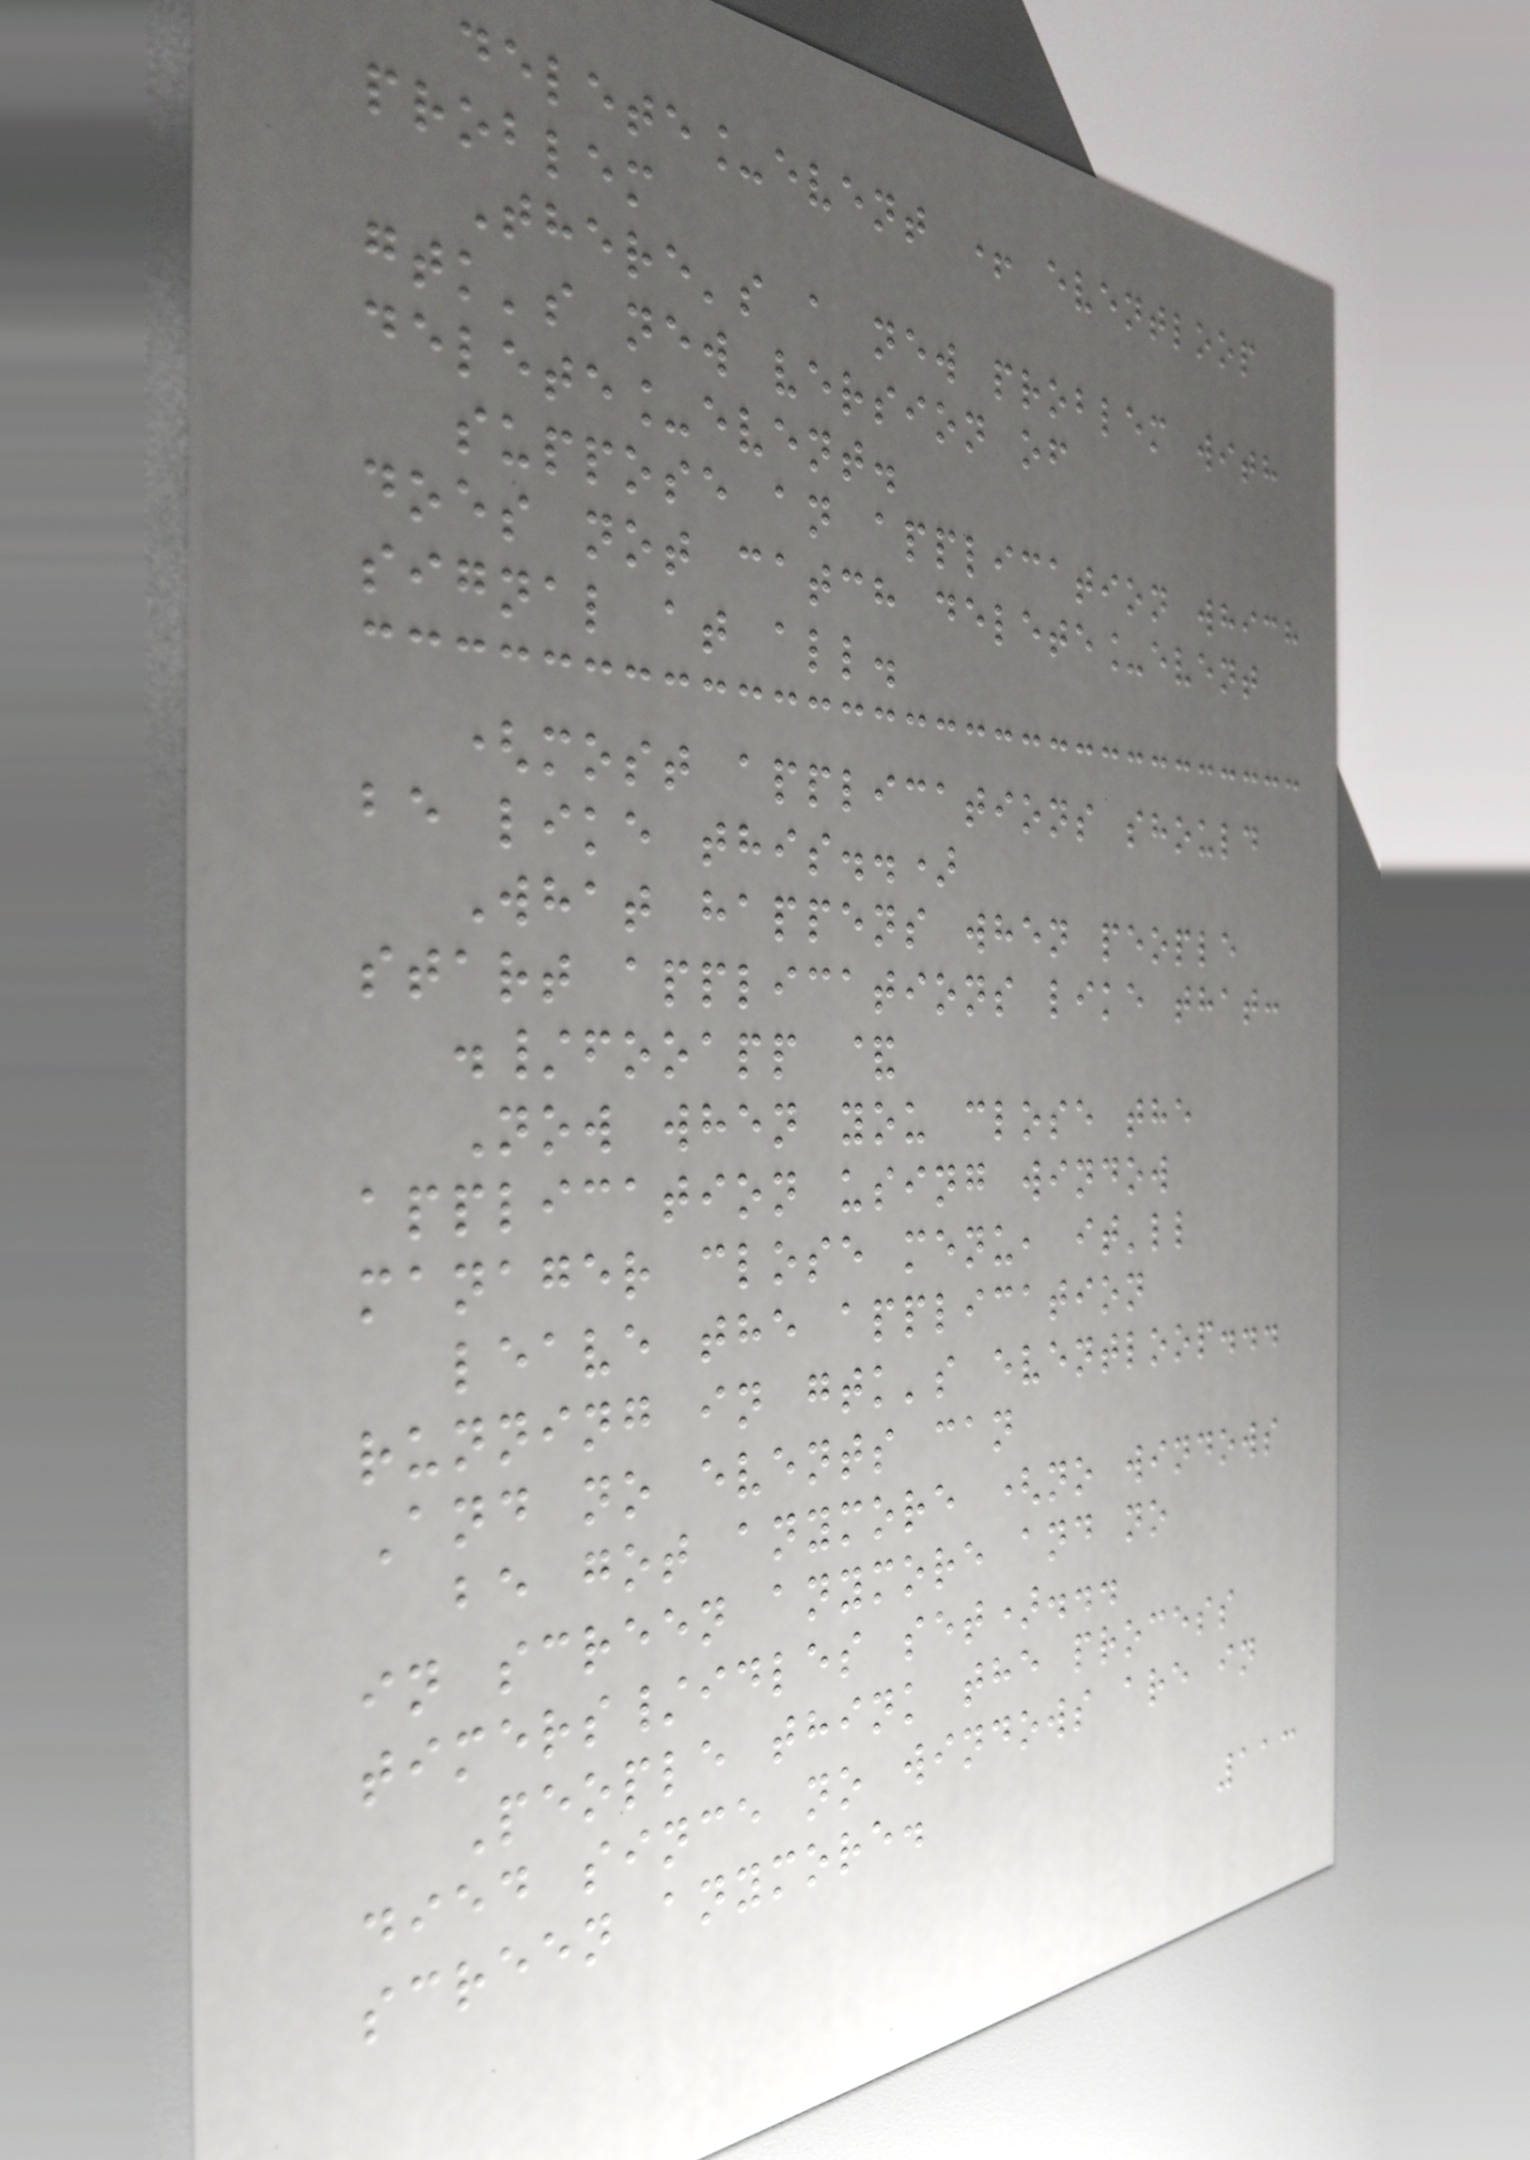delete_event + eventloop
problem
There's a new problem with
gtk's new version of
delete_event.
suppose an application which
does not catch delete_event
signal at all.
(most applications should
be like this..)
What happens when people
start applications like that:
./fooapp &
Now when you close the
application using window
manager close menu, it'll
leave the application
running in gtk's eventloop...
And no events can
be got anymore (no windows
in screen anymore and no
timers/idles set)...
People think the process
died since no windows are in
screen anymore.
113
